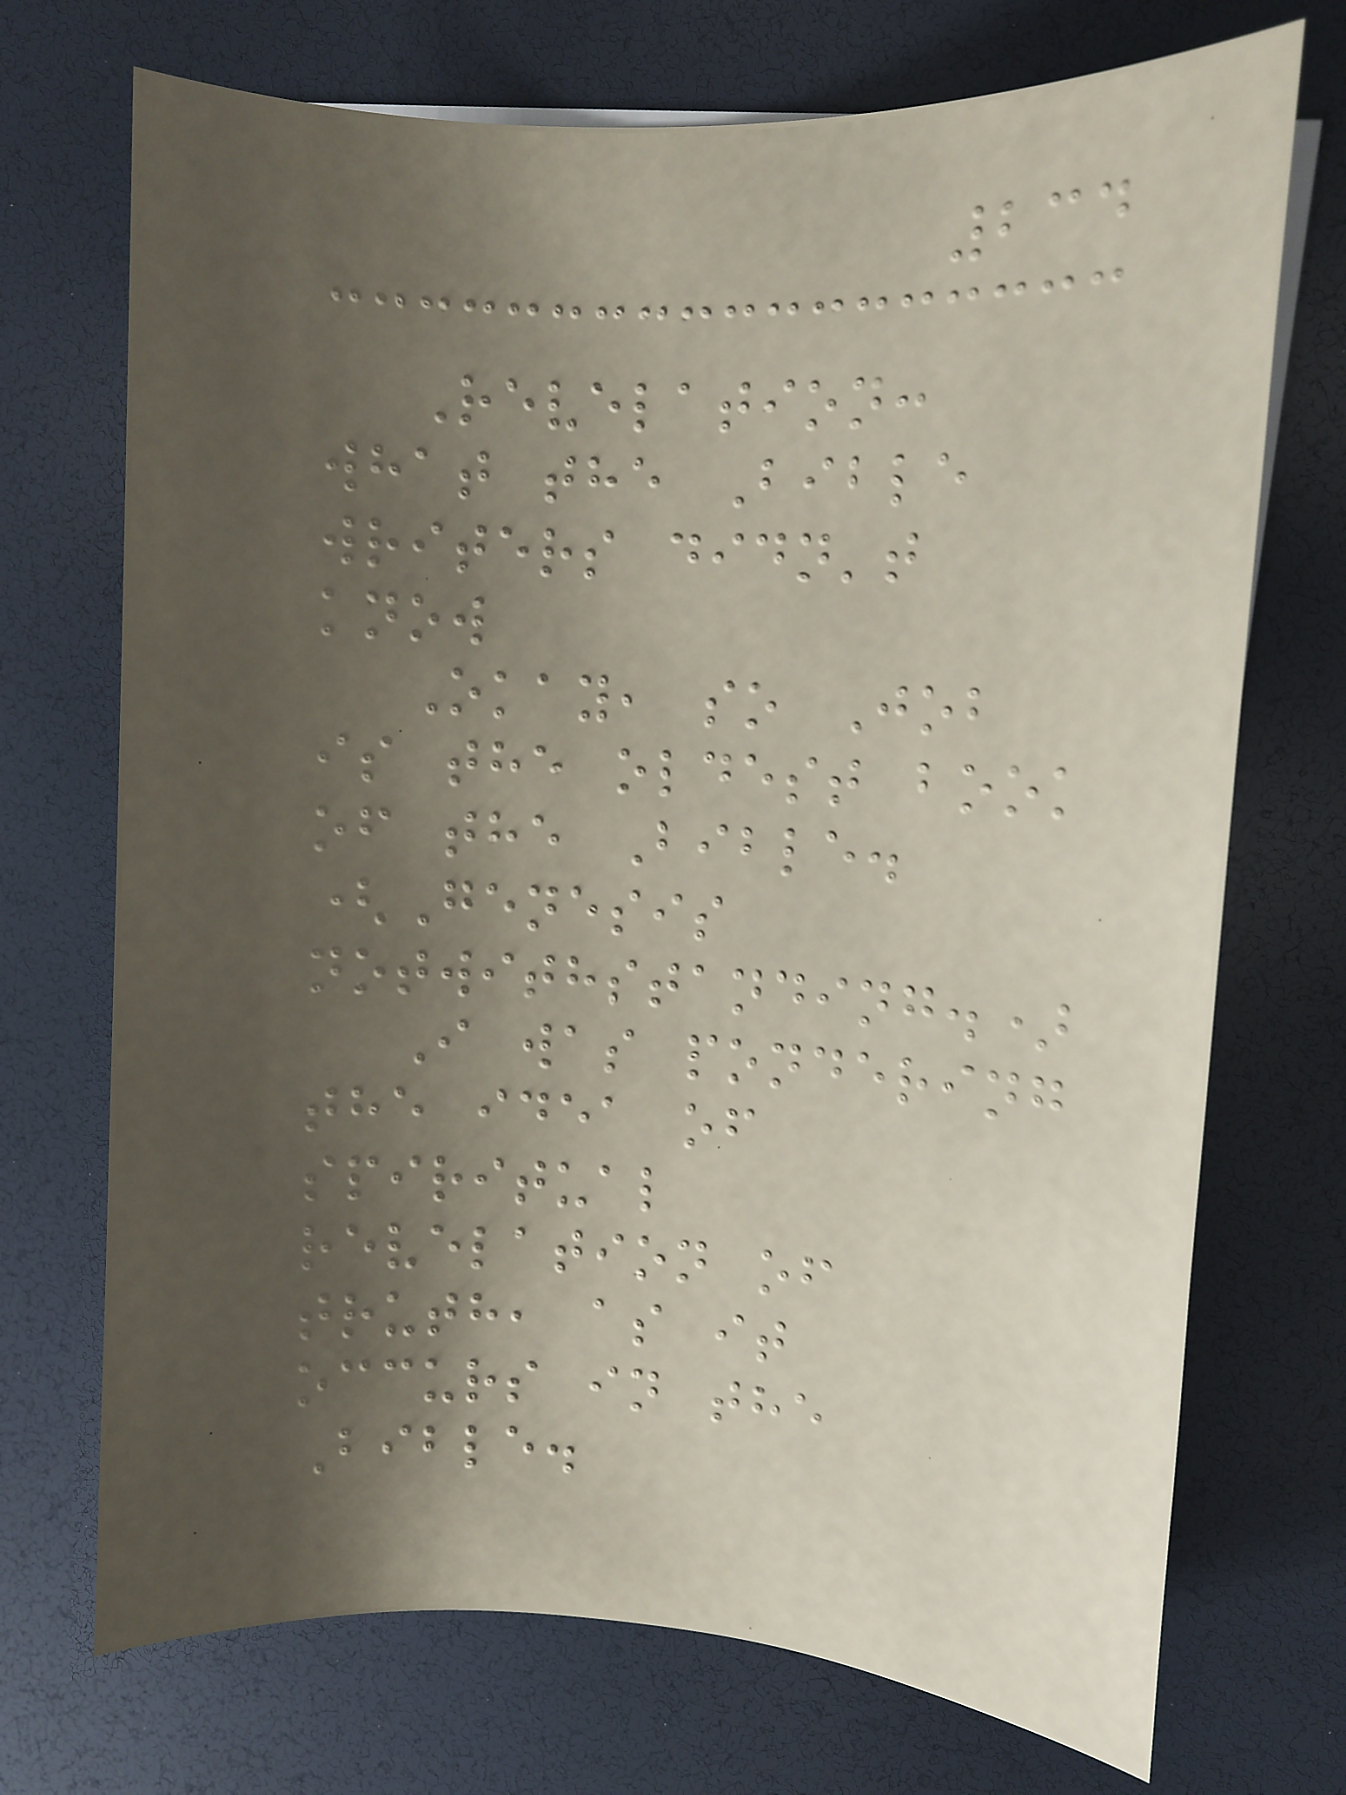234
Revelation:
what the Bible
writers didn't
know
Okay, so Job
is the oldest book
of the Bible.
(Genesis
notwithstanding.)
I was pondering
the idea of
spiritual
revelation of
truth, as it
occurs in the
Bible.
